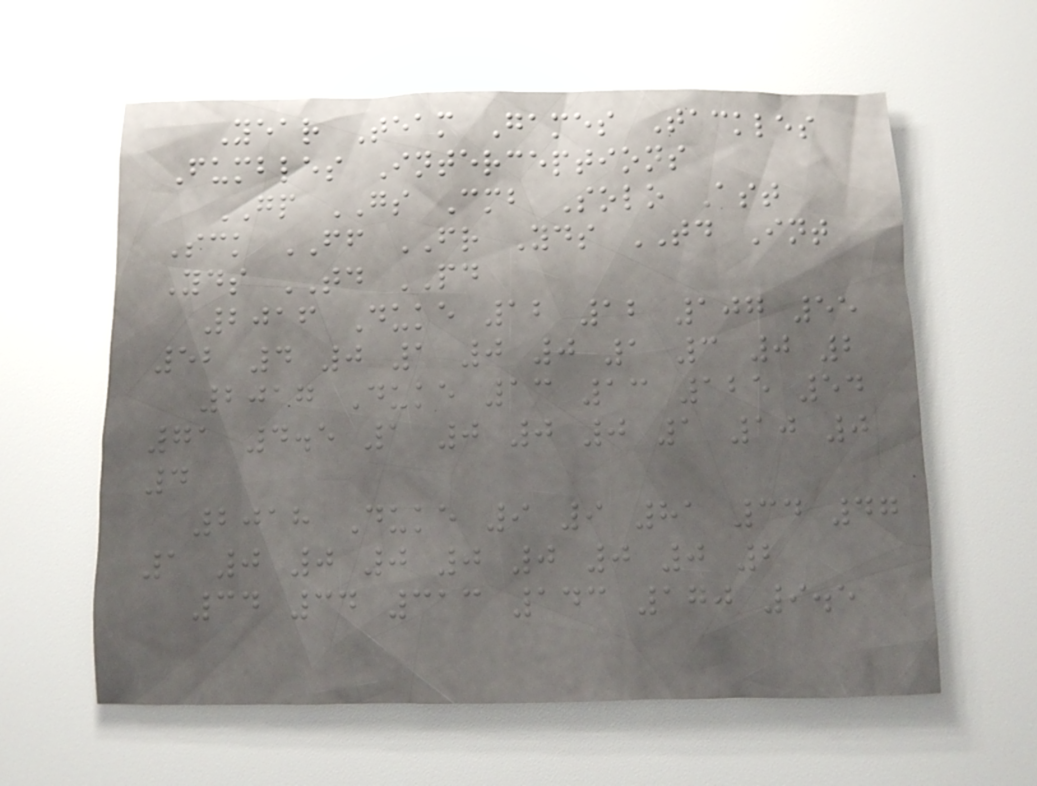Year Team Games Tackles
Fumbles Interceptions
GP GS Cmb Solo Ast
Sck FF FR Yds TD Int
Yds TD PD
2016 Duke 12 12 107 55
52 4 0 1 0 0 1 3 0 2
2017 Duke 13 13 125 54
71 4.5 1 0 0 0 1 10 0
4
2018 Duke 9 9 81 34 47
1 0 0 0 0 0 0 0 2
34 34 313 143 170 9.5
